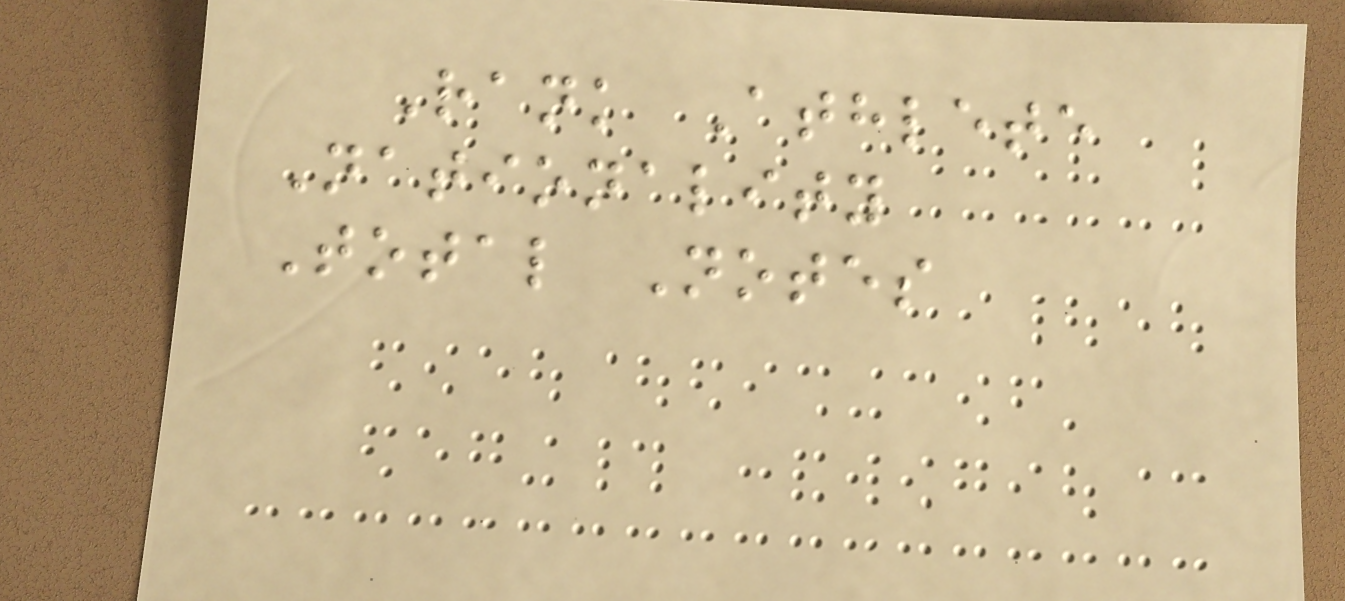Rank Athlete
Nationality
Total Notes
